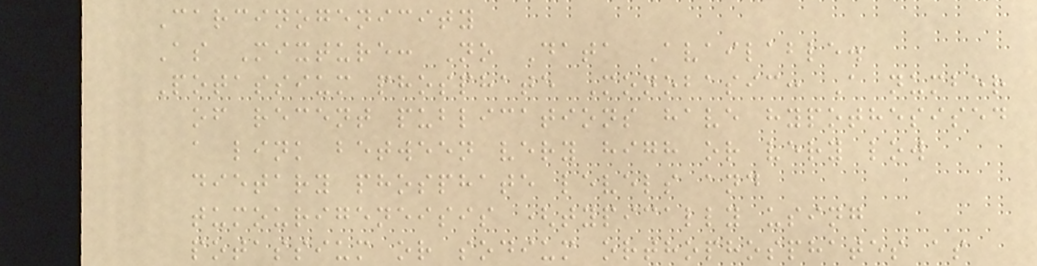Carcinogenicity
As Mixture: No Data Available.
Potassium phosphate Monobasic: A number
of recent publications have hypothesised
a link between very high or very low
dietary phosphate levels and
tumourigeneisis (typically using
potassium or sodium orthophosphates as
